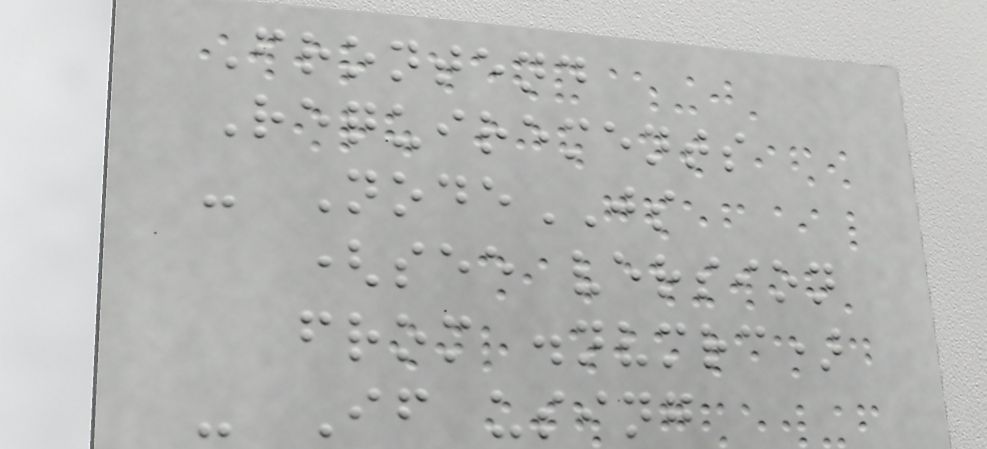Frontend
Requirements
- NodeJS
(see version
from .nvmrc)
- If using
